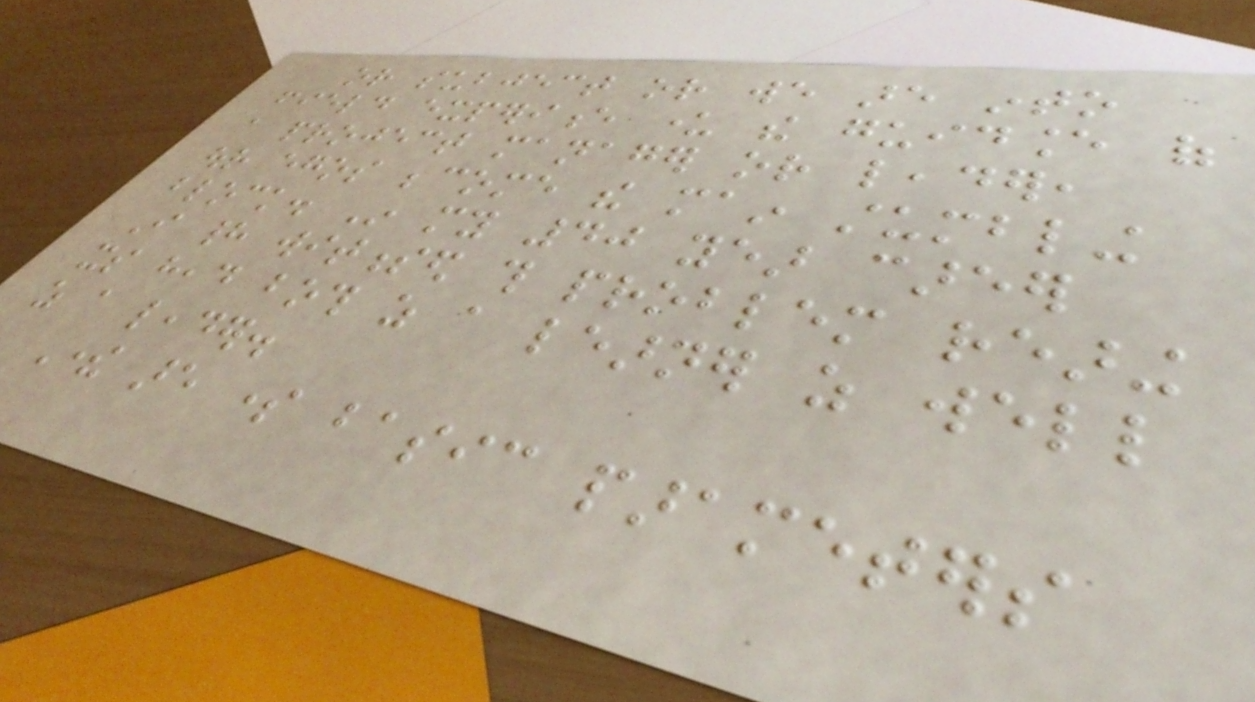or subject or we are into
field experience under the guidance of
a project manager or leader,
our egos become the main stumbling
block. In my 40 year career
I had witnessed this problem rearing
its head both as a learner as well
as a leader.
There are some basic parameters
